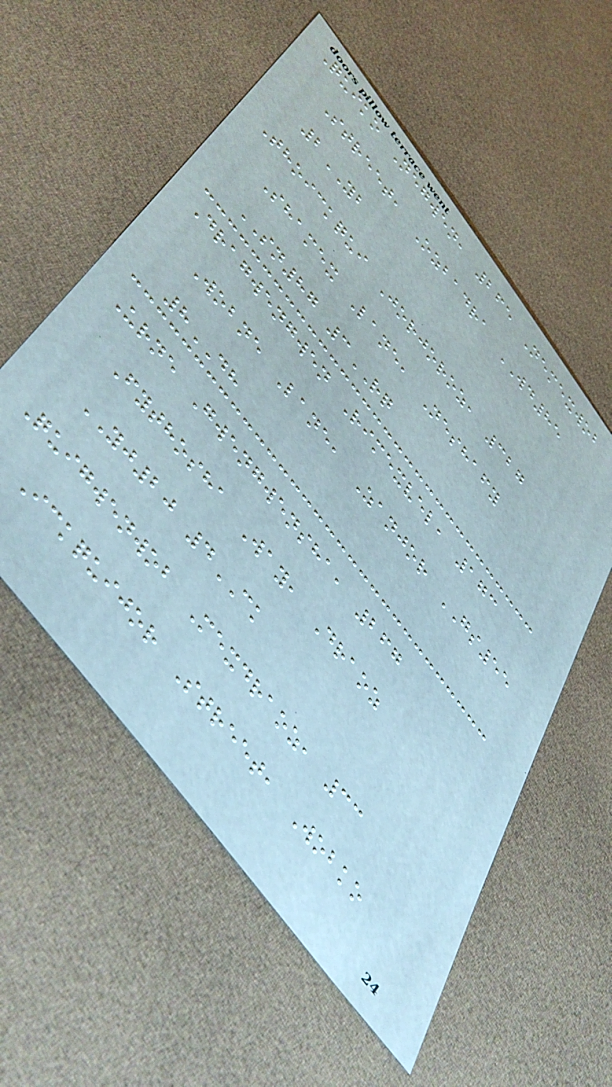Quiko Negwen, 265 Nemexwob
Street, Ozbadra WD85
2YB
Thoickqui Jorjoroz, 327
Shamex Lane, Neshafy
SN87 3RQ
Dragwengwen Rimexvel, 173
Wobne Lane, Zanjor GS55
8DH
Urne Gwengwensha, 267
Fythosha Way, Draoz
YJ20 4CK
Quigwenwob Mexdraoz, 33
Ickquijor Street, Wobko
